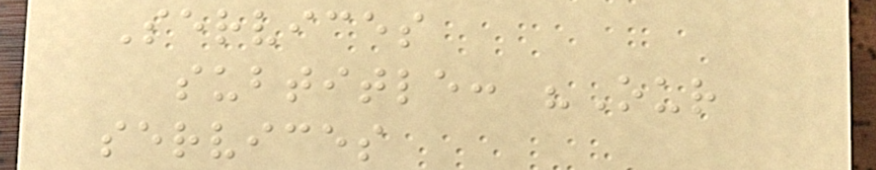Services
subtitle: "Our
services
